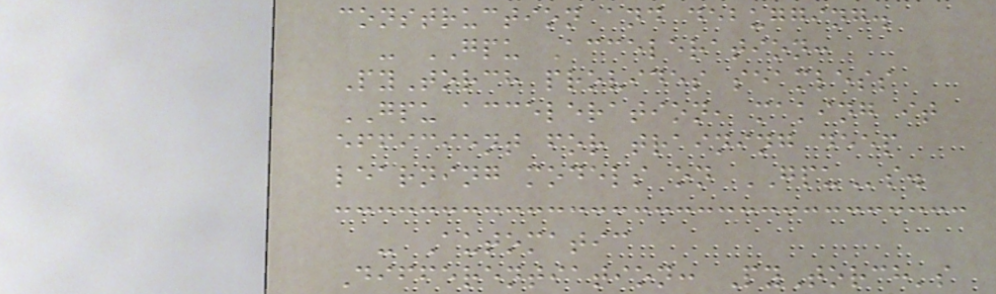construction and debugging.
- GPU Acceleration:
PyTorch provides seamless
GPU acceleration, making it
efficient for training deep
learning models on GPUs.
- Automatic
Differentiation: PyTorch's
